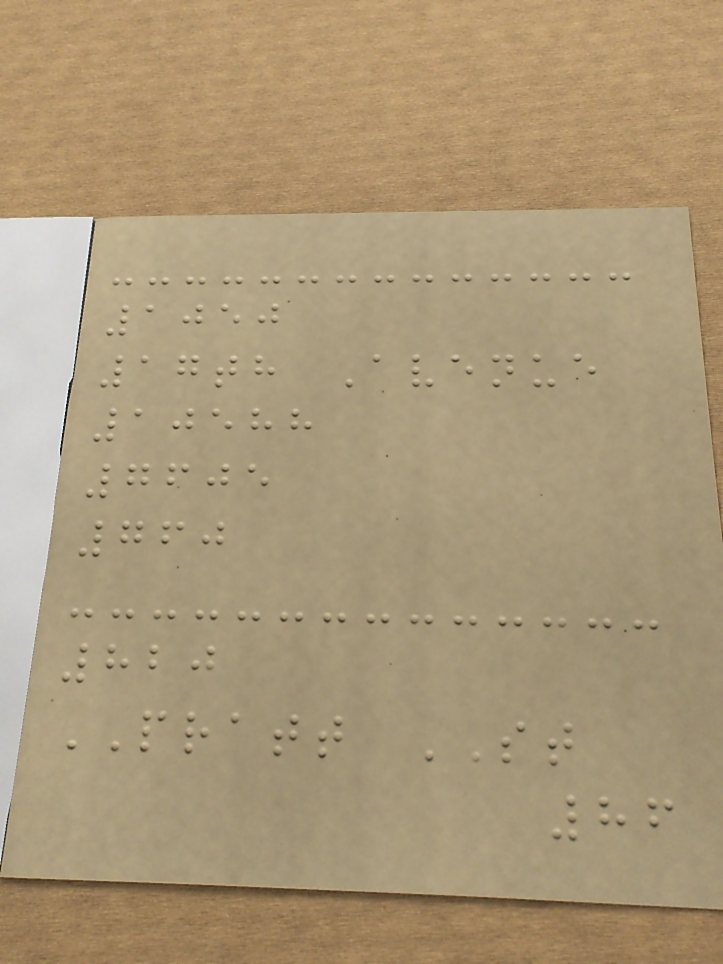1050
17th Avenue
10588
7605
760
820
PRATT ST
86
